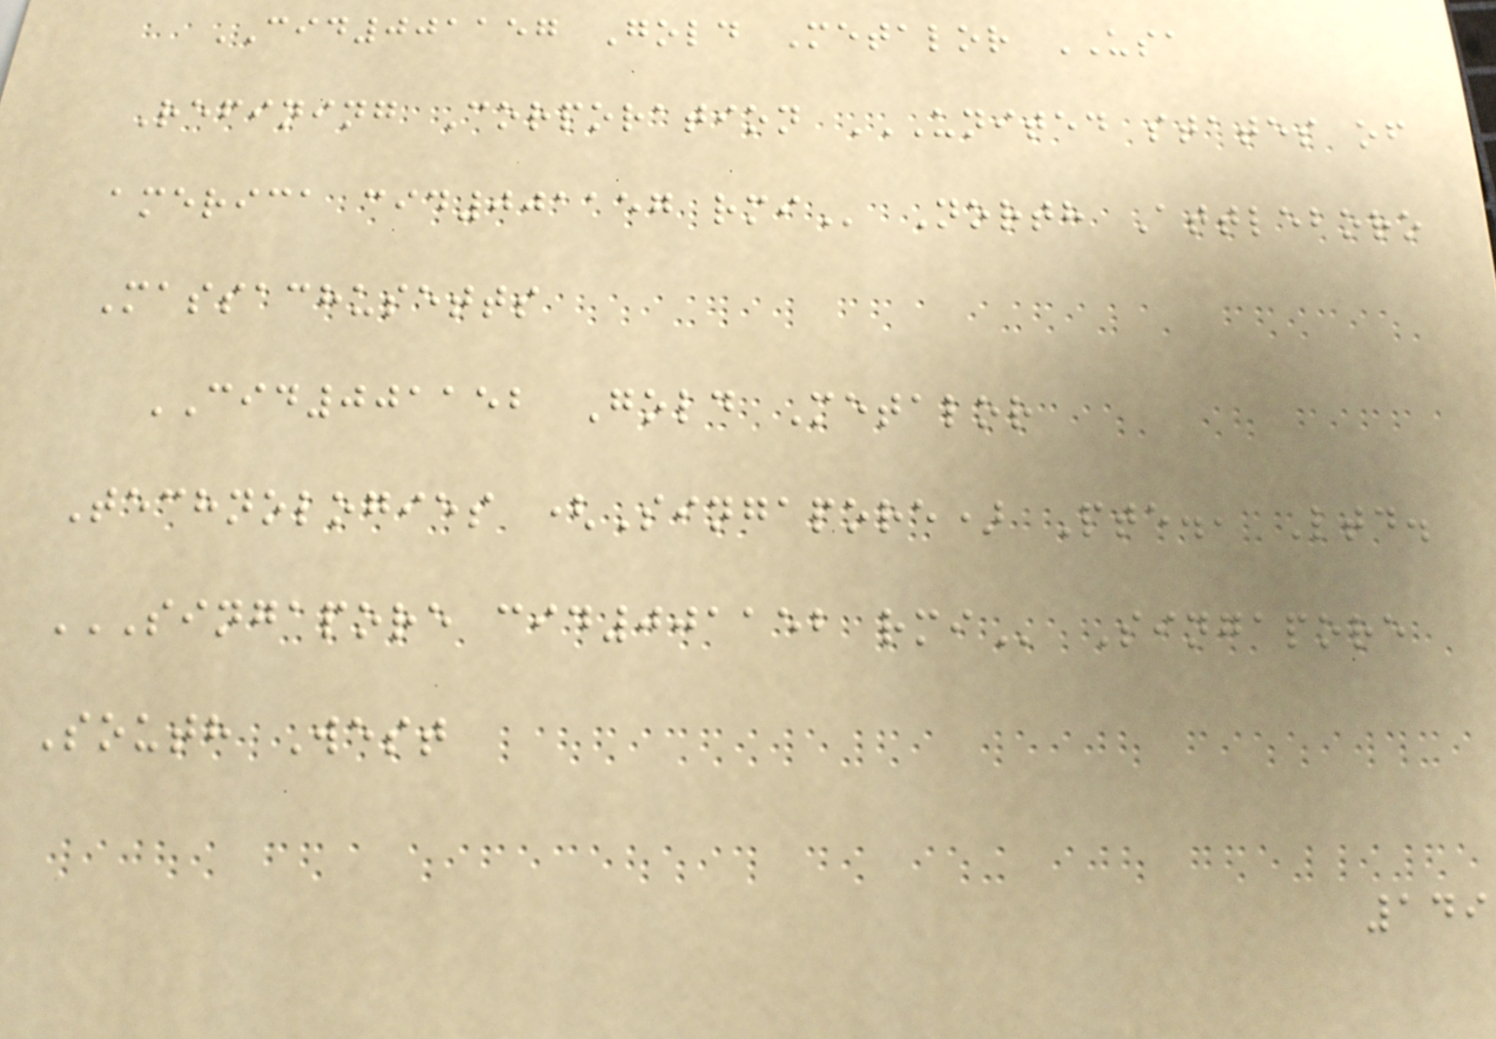CID001157 Gold Metalor USA
Refining Corporation UNITED STATES OF
AMERICA CID001157 RMI North Attleboro
Massachusetts
CID001152 Gold Metalor
Technologies (Singapore) Pte., Ltd.
SINGAPORE CID001152 RMI Singapore
South West
149
